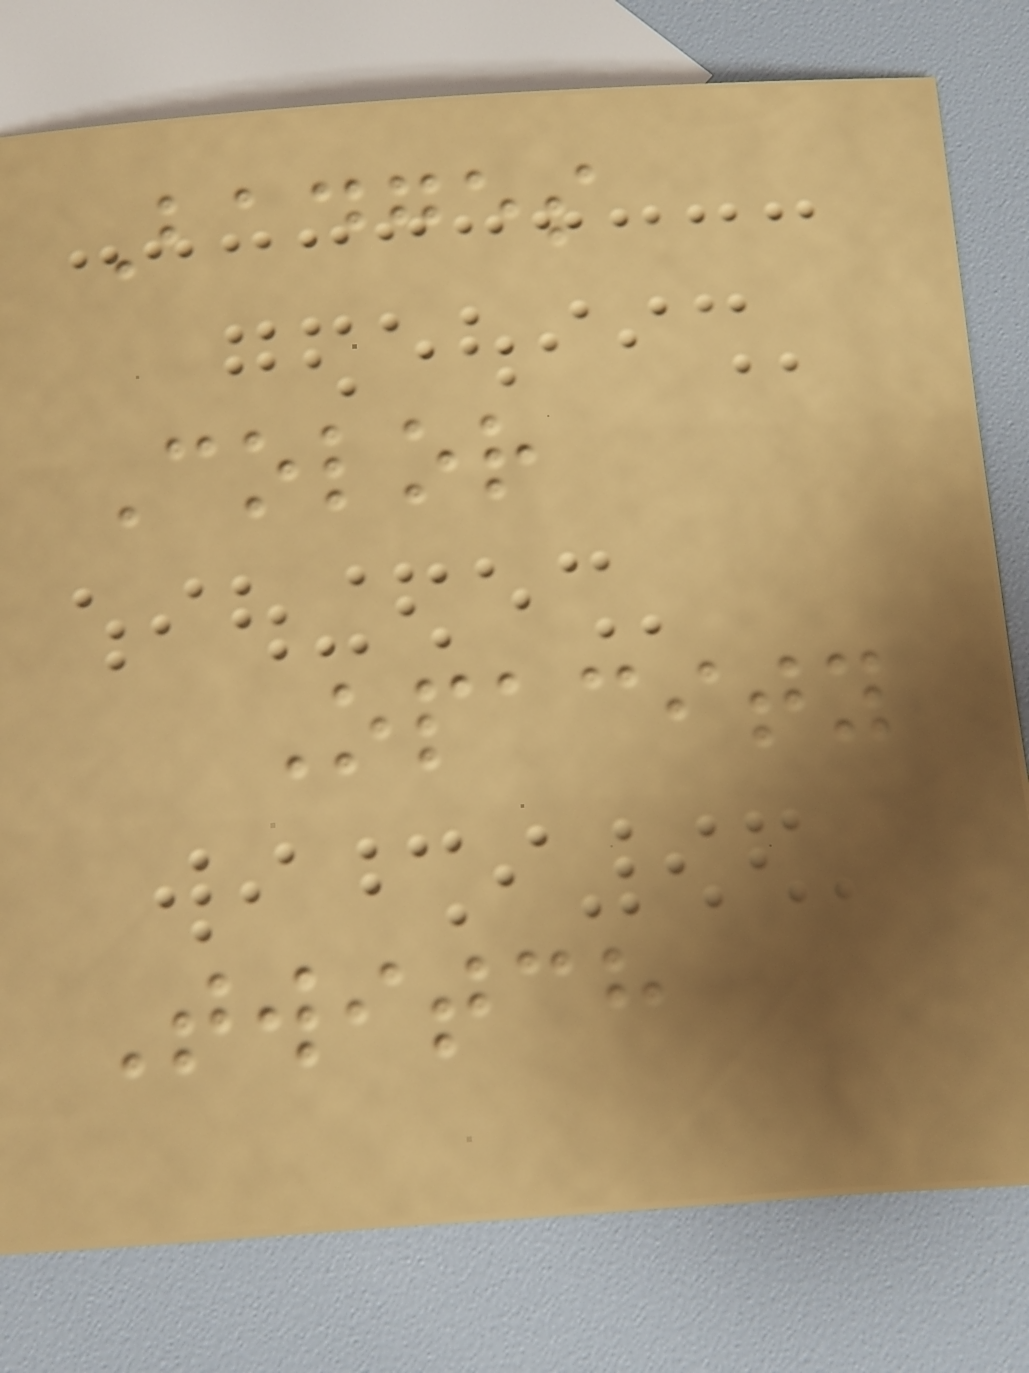Badges
Color
Opacity
Twitch
